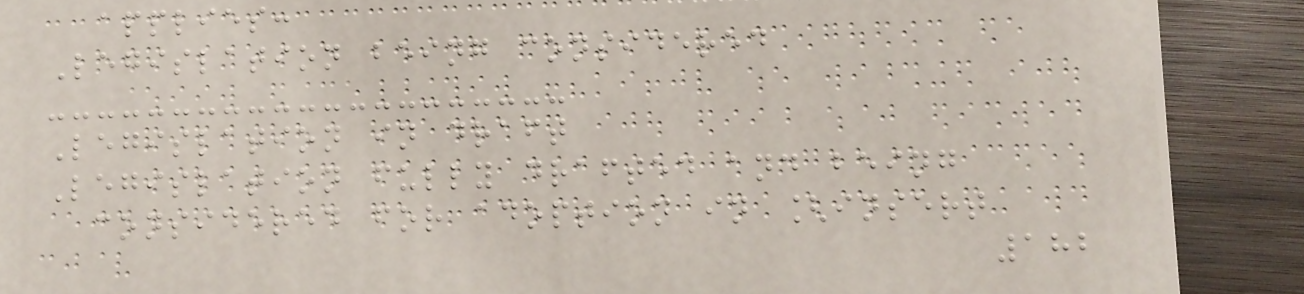applies:
Legislation being considered
Legislation in draft
Legislation fully drafted and being
considered for adoption in [insert
182
